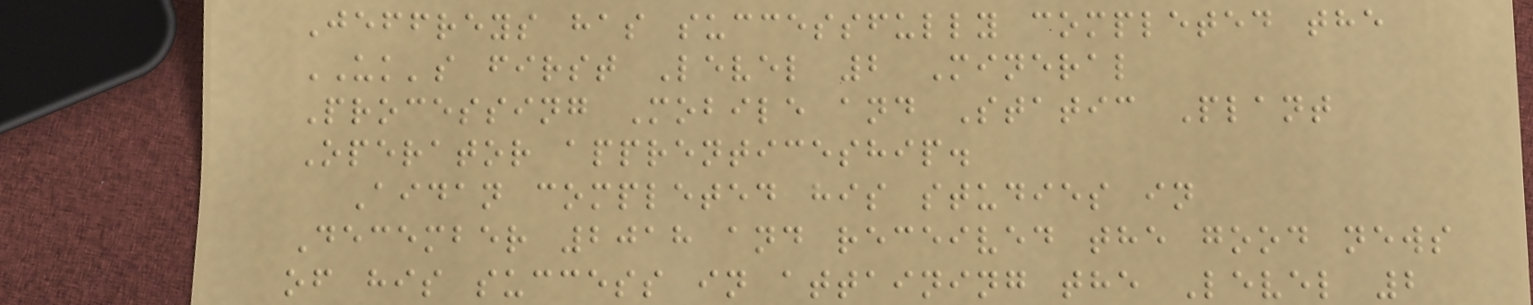Jeffreys has successfully completed the
UK's first Level 2 Mineral
Processing Mobile and Static Plant
Operator apprenticeship.
Aidan completed his studies in
December 2018 and received the good news
of his success in attaining the Level 2
